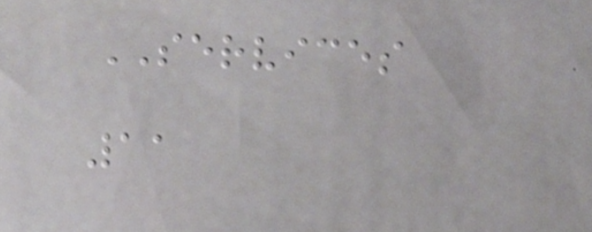SERVICES
11
